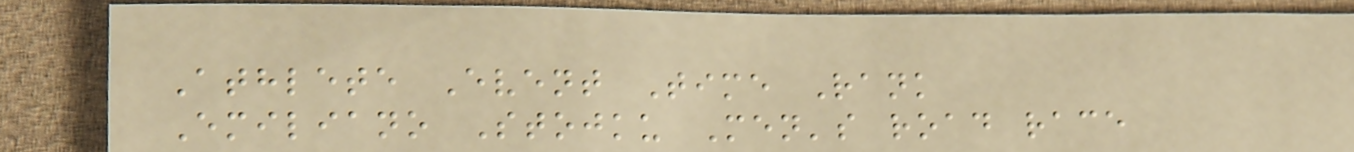Athlete Event Time Rank
Emiliano Stojku Men's road race
